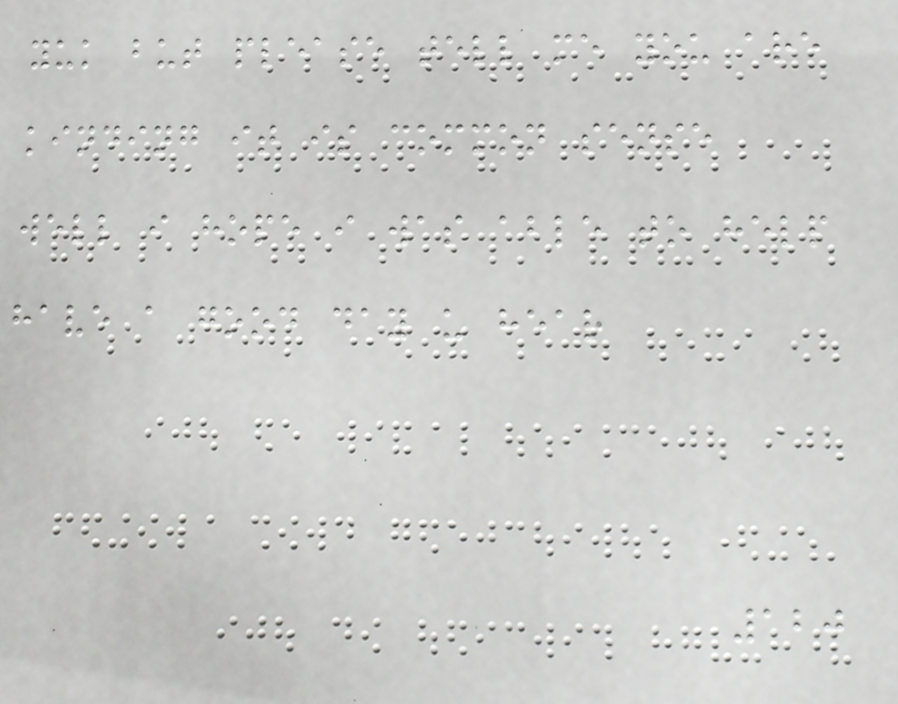yuk but please tell me you are
kinding it is common sense
well i hope i was able to help
have a good day u hear
120
